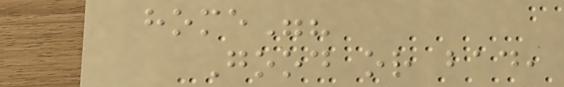home"?
Good or bad,
